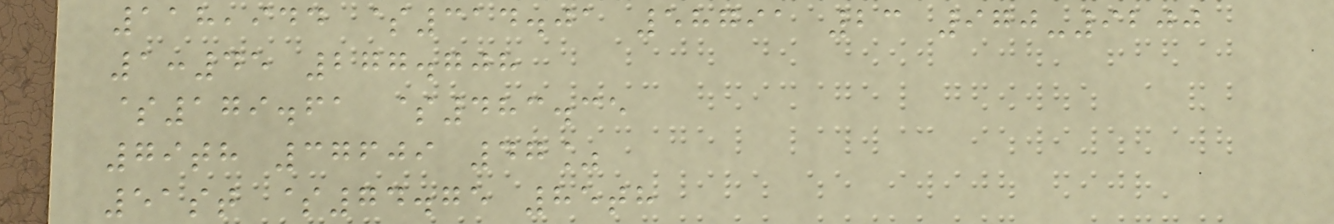118,944 $314.01 58791 23 970-9200
1:45 277.708
$179.61 $483.35
79th 37609 47%
51st $74.75 85th
